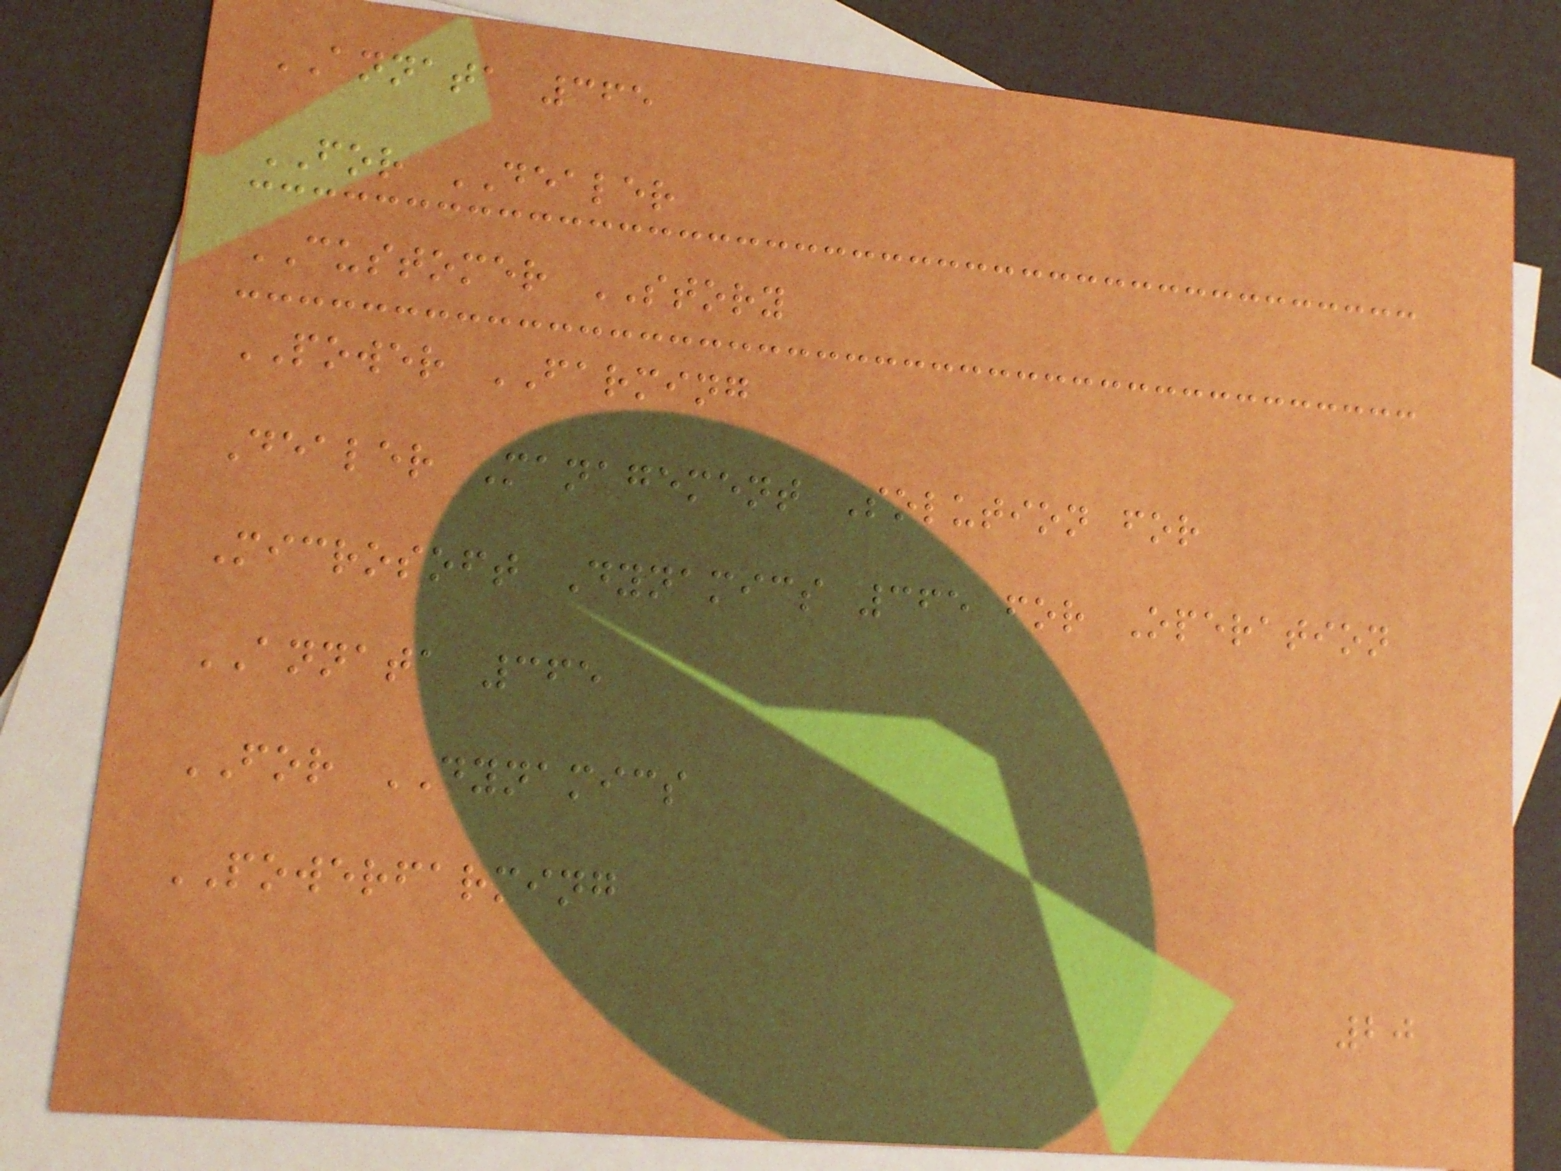ANNATA 365
FOR DEALER
CUSTOMER STORY
POWER FARMING
Dealer Management Solution for
Microsoft Dynamics 365 for Operation
ANNATA 365
FOR DYNAMICS
POWERFARMING
20
